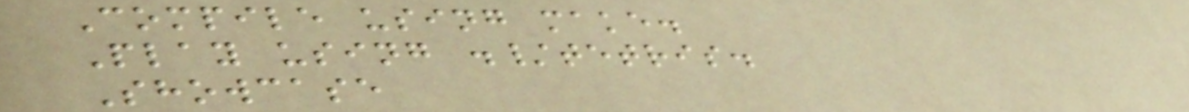Compile using make.
Play using ./tetris.
Showcase
